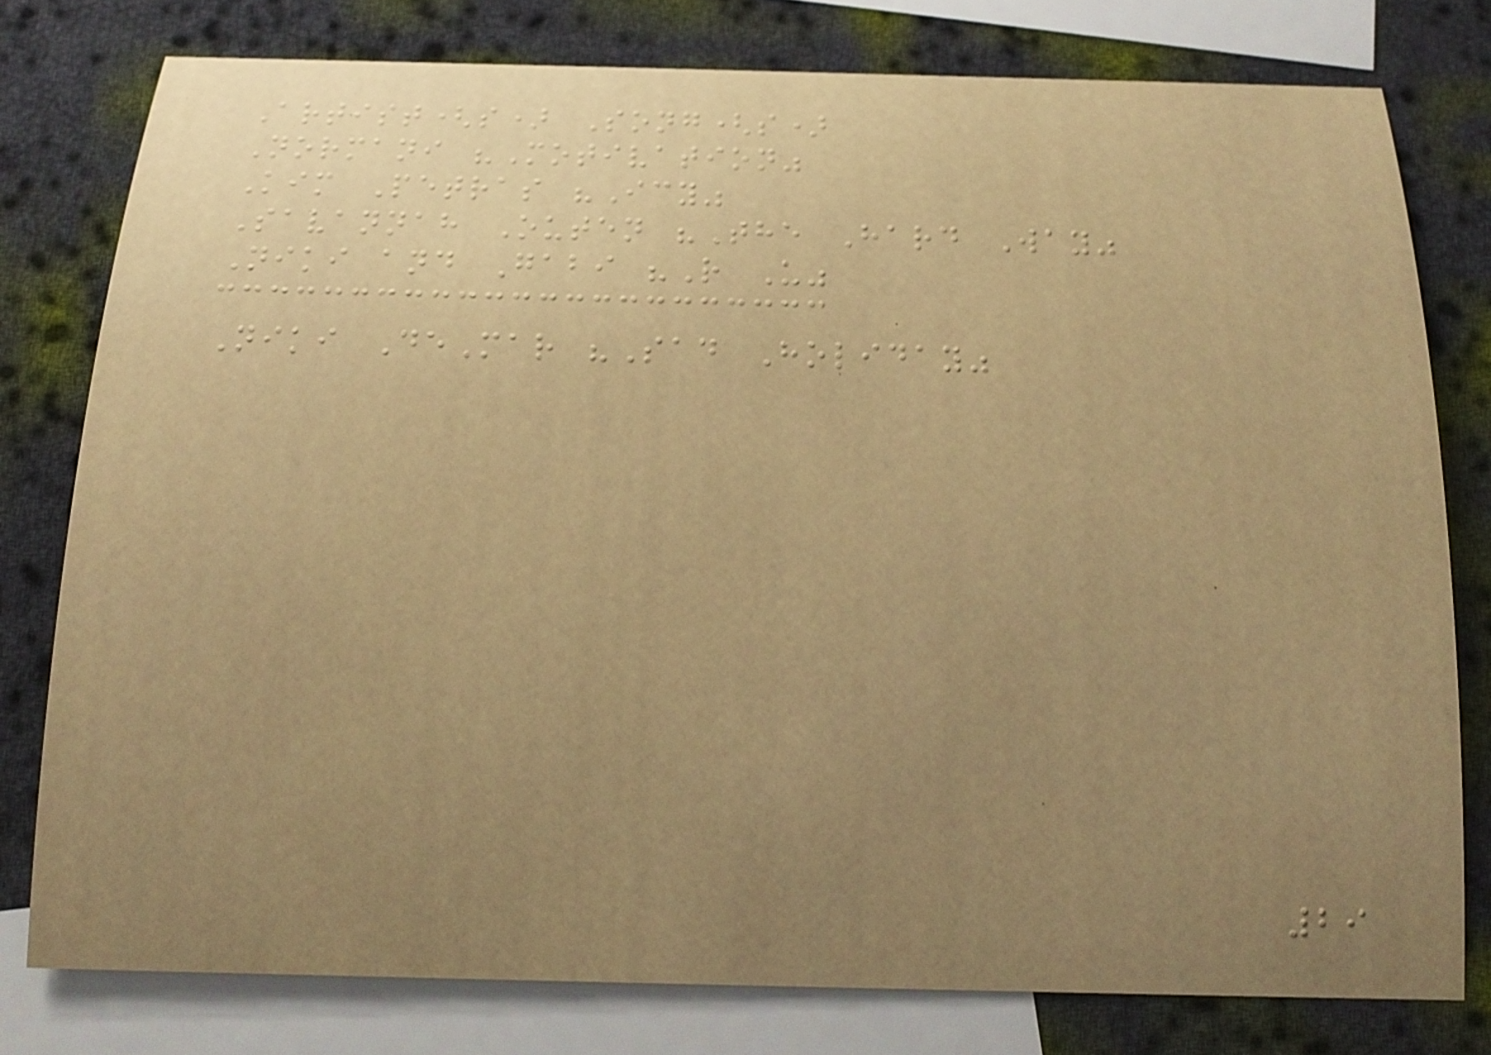Artist(s) Song(s)
Normani "Motivation"
Kim Petras "Icy"
Savannah Outen "The Hard Way"
Niki and Gabi "R U"
Niki DeMar "Sad Holiday"
29
